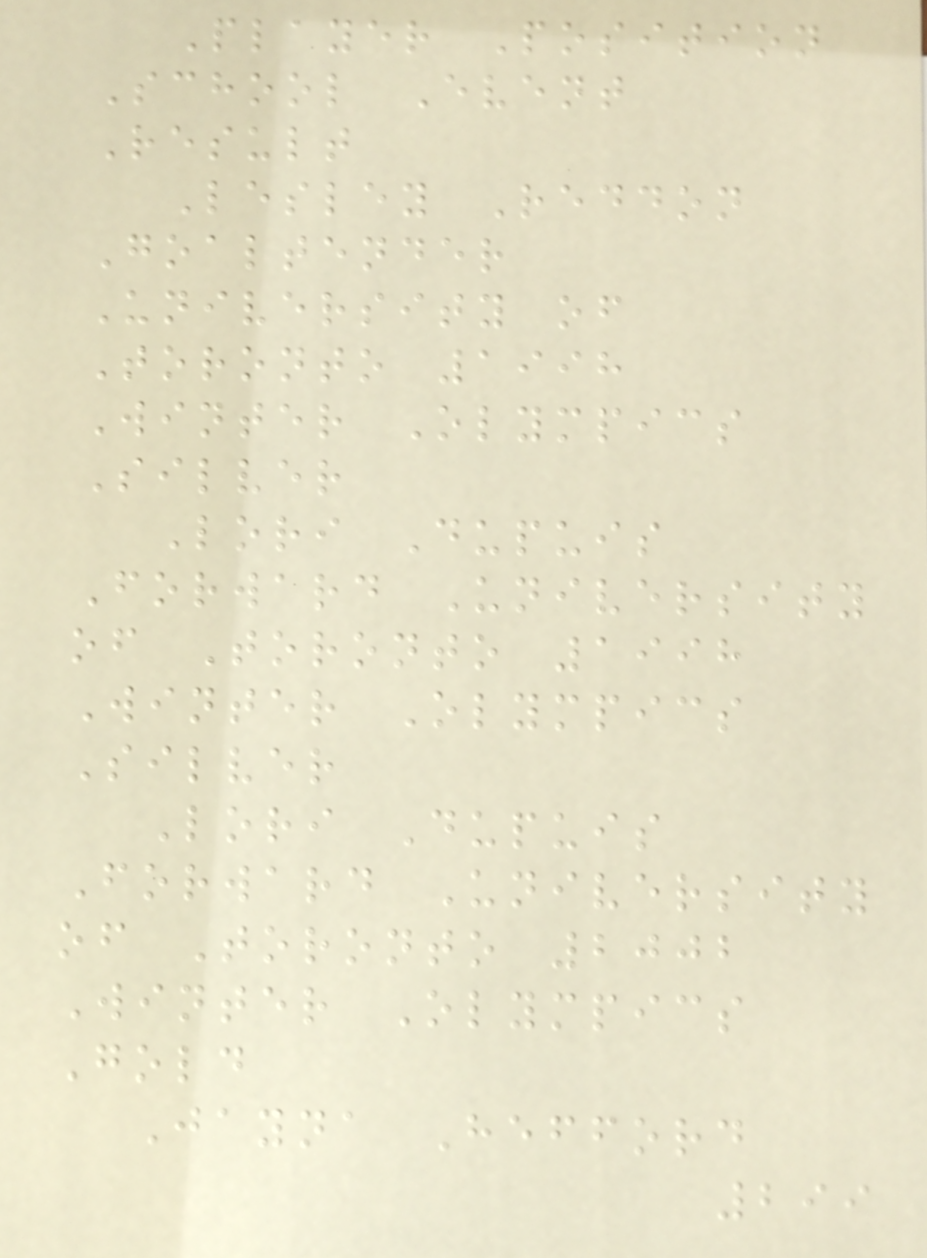Player Position
School Event
Result
Lesley Reddon
Goaltender
University of
Toronto 1998
Winter Olympics
Silver
Lori Dupuis
Forward University
of Toronto 1998
Winter Olympics
Silver
Lori Dupuis
Forward University
of Toronto 2002
Winter Olympics
Gold
Jayna Hefford
299
